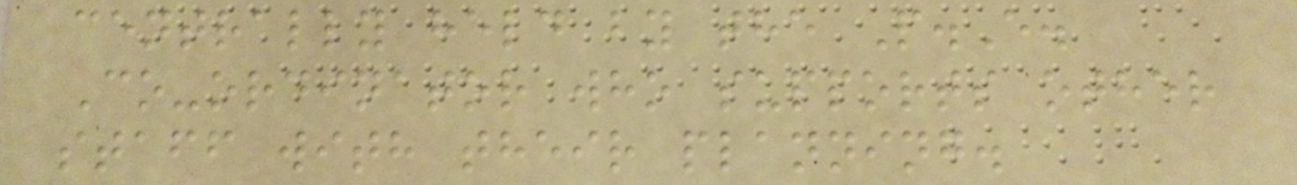centrally held by the P.E.
Co-ordinator who supports other
staff with their planning.
